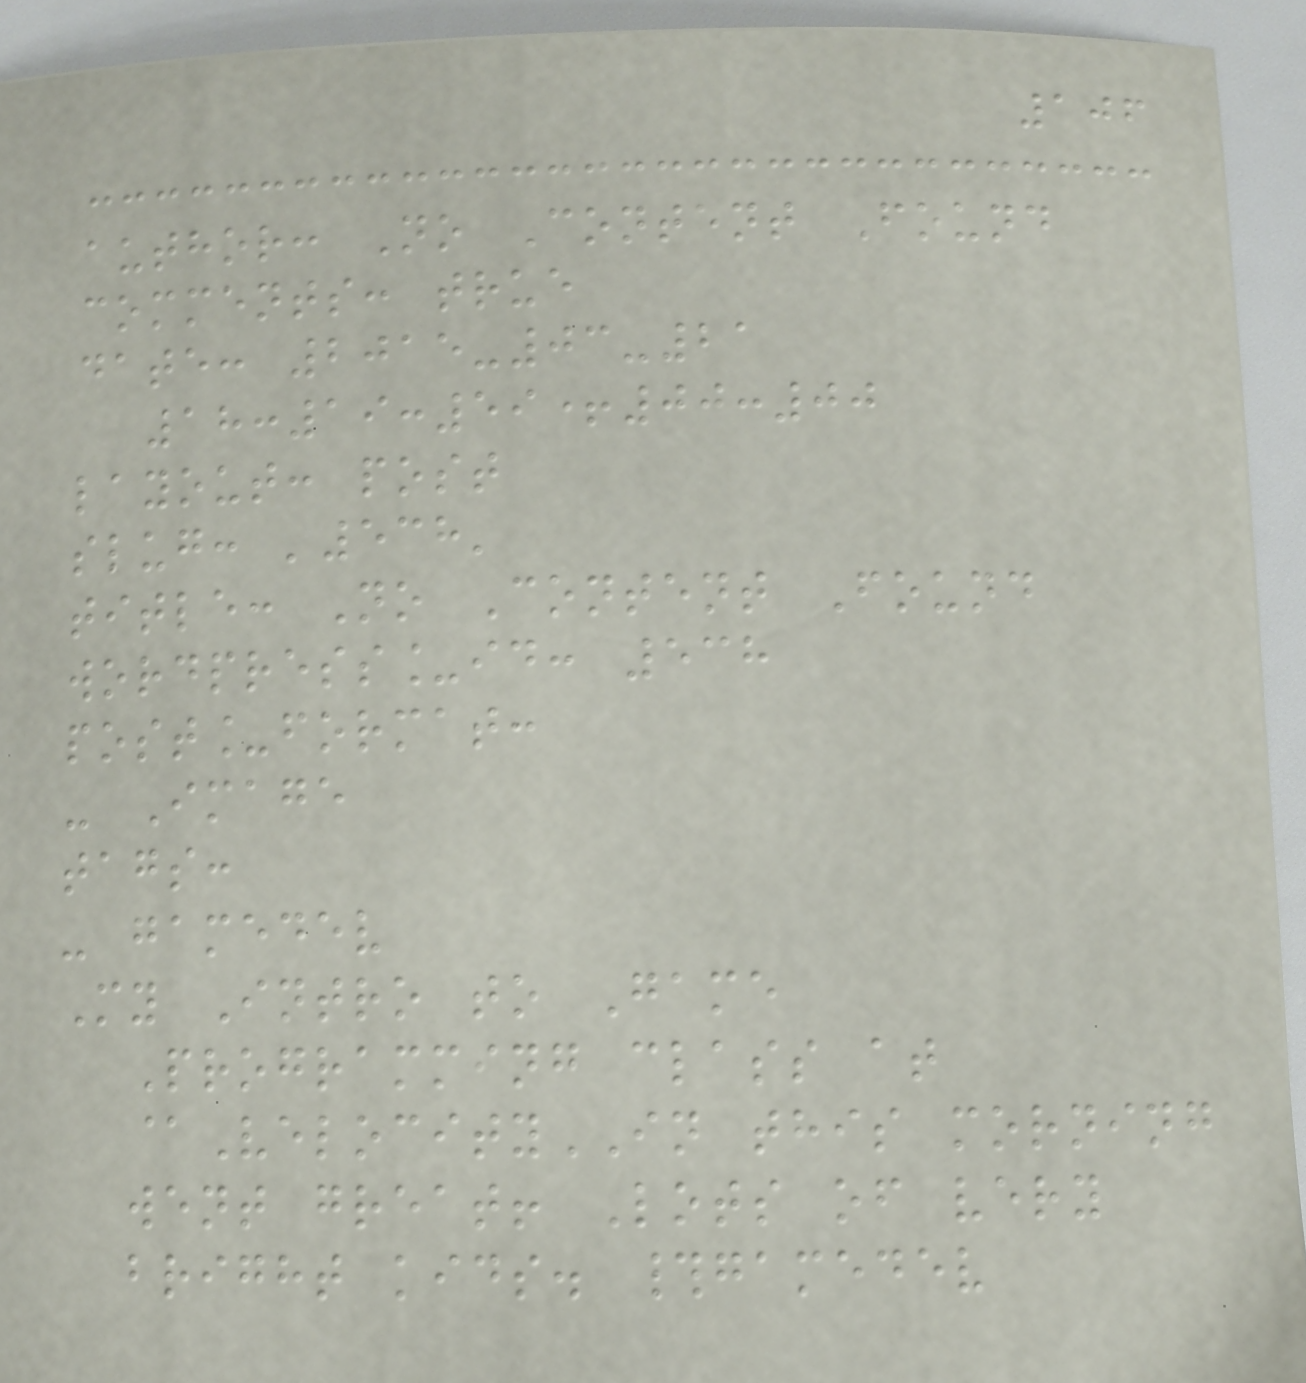106
author: No Content Found
comments: true
date: 2015-03-21
18:19:59+00:00
layout: post
slug: '538'
title: No Content Found
wordpress_id: 538
post_format:
- Image
tags:
- gamedev
My Intro to Game
Programming class at
@VelocityIN this morning
went great! Lots of very
bright kids. #gamedev
